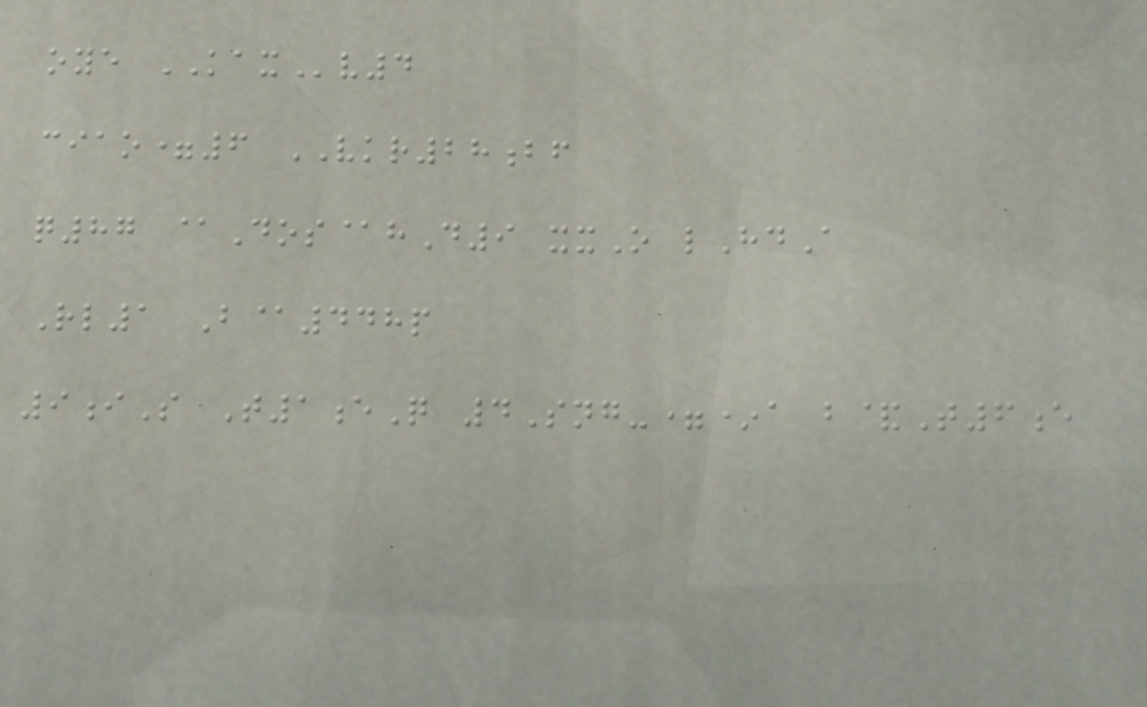oye KAXv4
ciao=6 VKR28bf
q87 @Dos@hD9 xxO lHdA
Rl1 B@448p
9iS T1eQ 4Sng-=*a b&T6e
